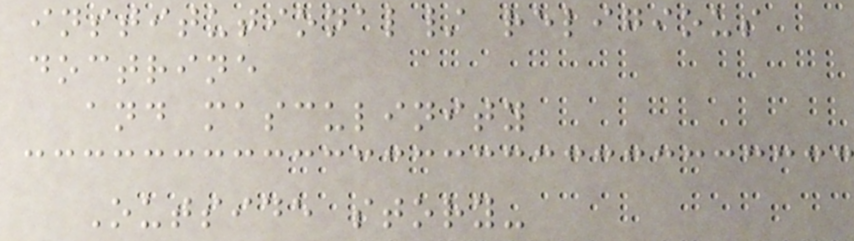institutional/ religious
doctrine
and masculinity
Outside story-
